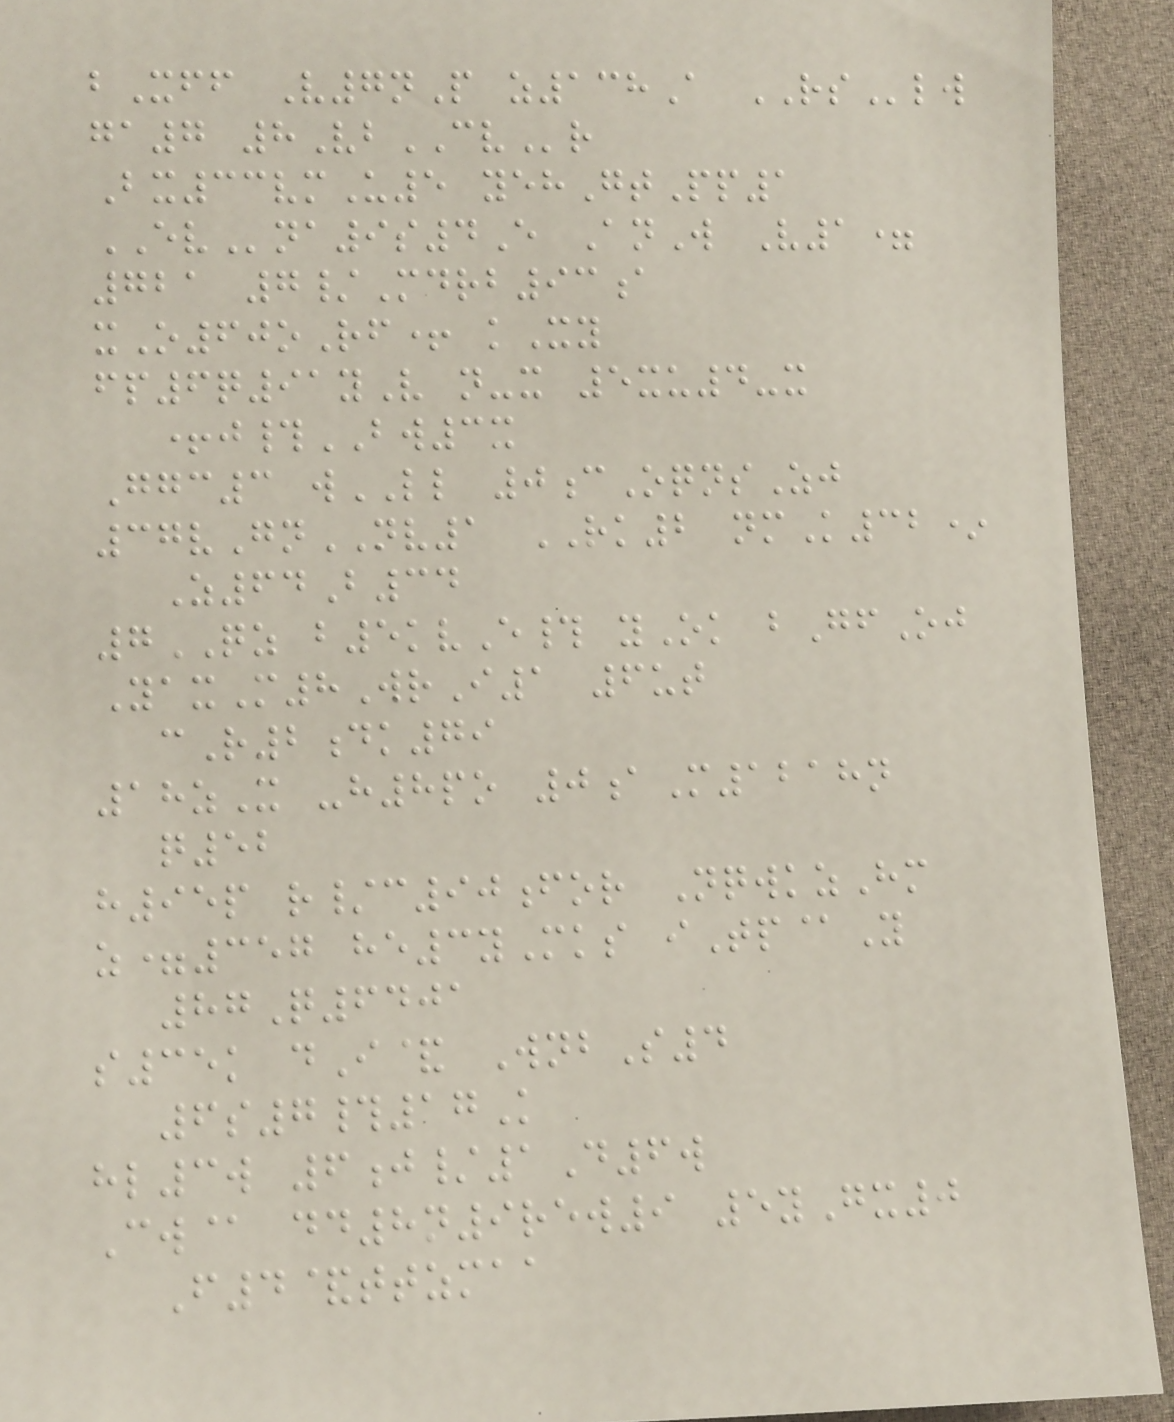bXff V7nP z138A RSlw
ga7 8VbCVr
Bx33vmU5 yehGtPp1
EVna9s4E AnW V1=
721 7/Mdrb93a
xO60oRf+ kXy
fp6q91yV n-x 5xu4-x
+j#BW3x
Ggc3 wLL 0cOqnsZj
37vGnNV1 RK2 nmK32*
Z64B34
7QZ b5kvE# yOk bGfOj
YaxM8WrI1 6ut
cR2dk79
18zX -h8po 0aM1218n
q52
h95p r/c90for NqwkzHm
z=357 he3yMks iTp@Y
87Q6401
s35k dI& WnbS4
6s7#17K
hl3w 6j/1D6w
Cw@ dd8n9rew9 5yGx0
F4&ttzmaa
